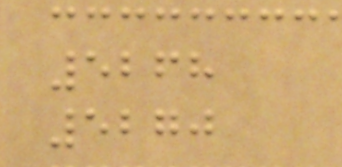5268
5270
